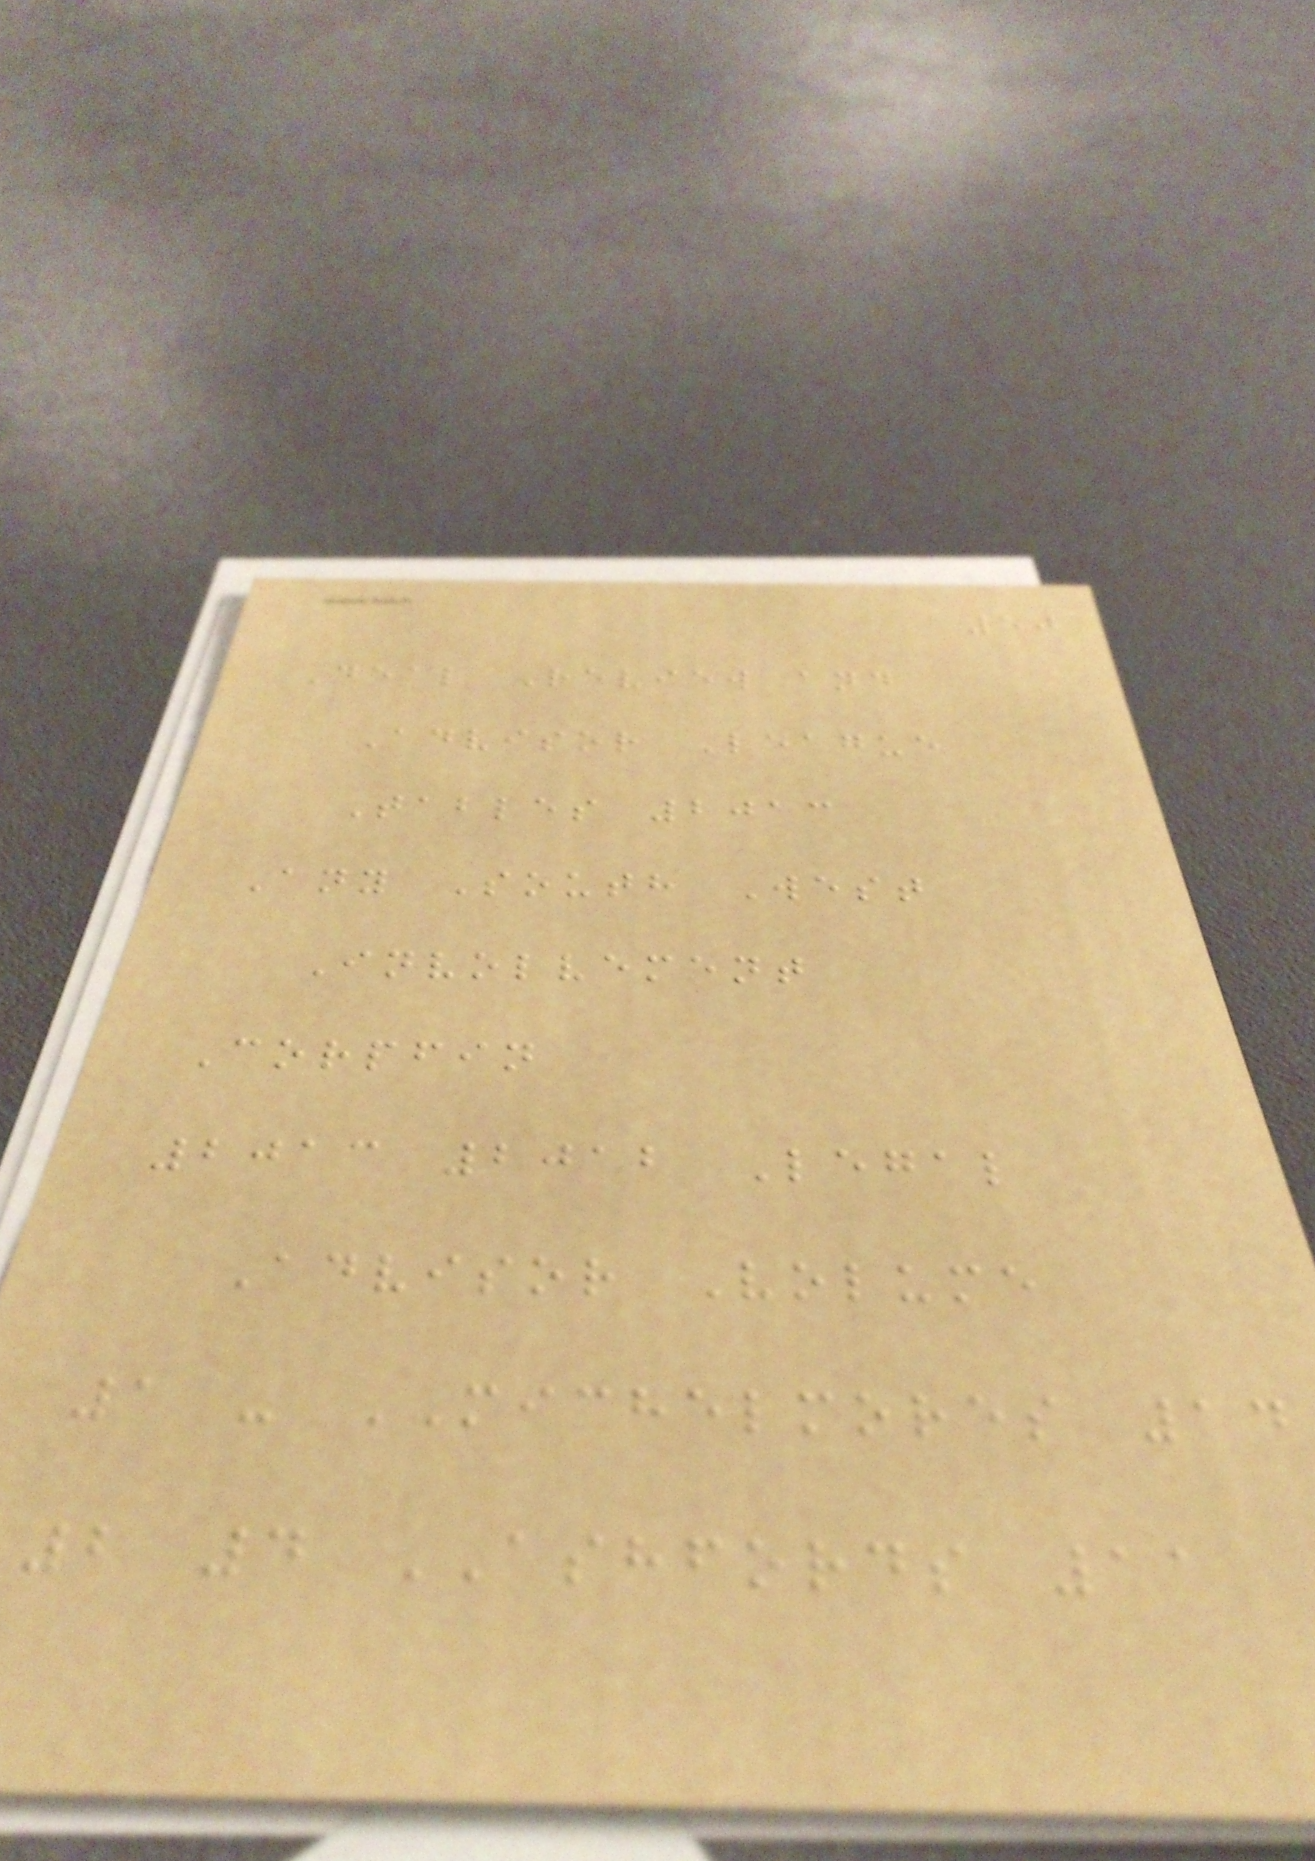50
Deal Review and
Advisor League
Tables 2013
Any South West
Involvement
Corpfin
2013 2012 Legal
Advisor Volume
1 - MICHELMORES 14
2 4 ASHFORDS 11
